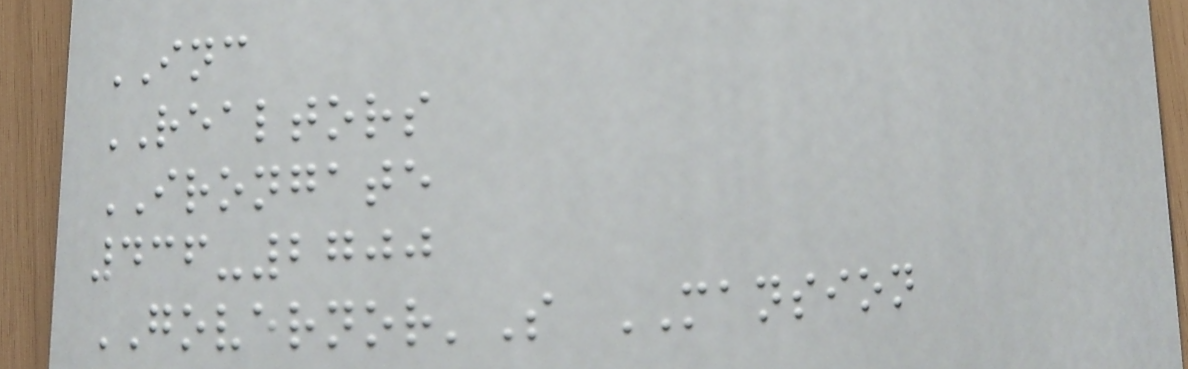INC
REALTORS
IRONGATE
436-2700
GOVERNOR'S MANSION
